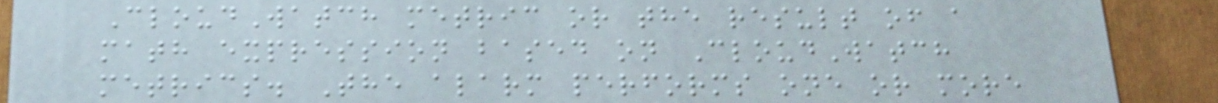CloudWatch metric or the result of a
math expression based on CloudWatch
metrics. The alarm performs one or more
